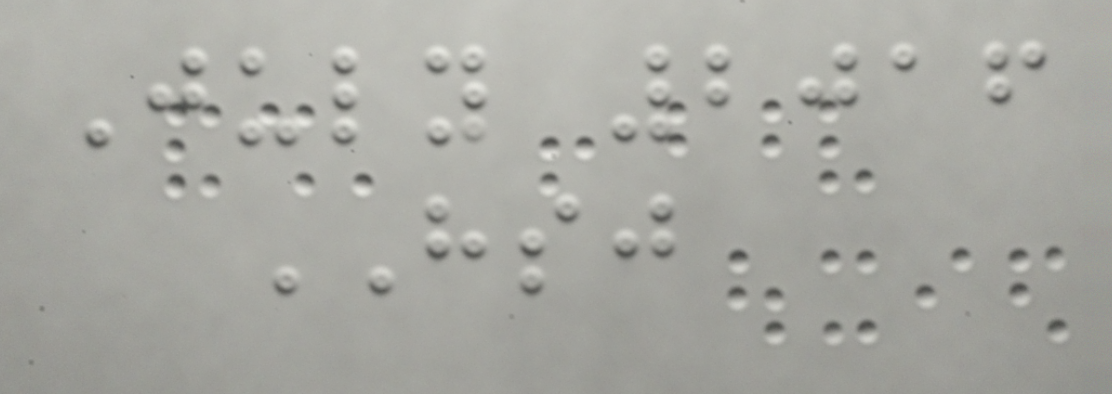July 2016
HSJ
